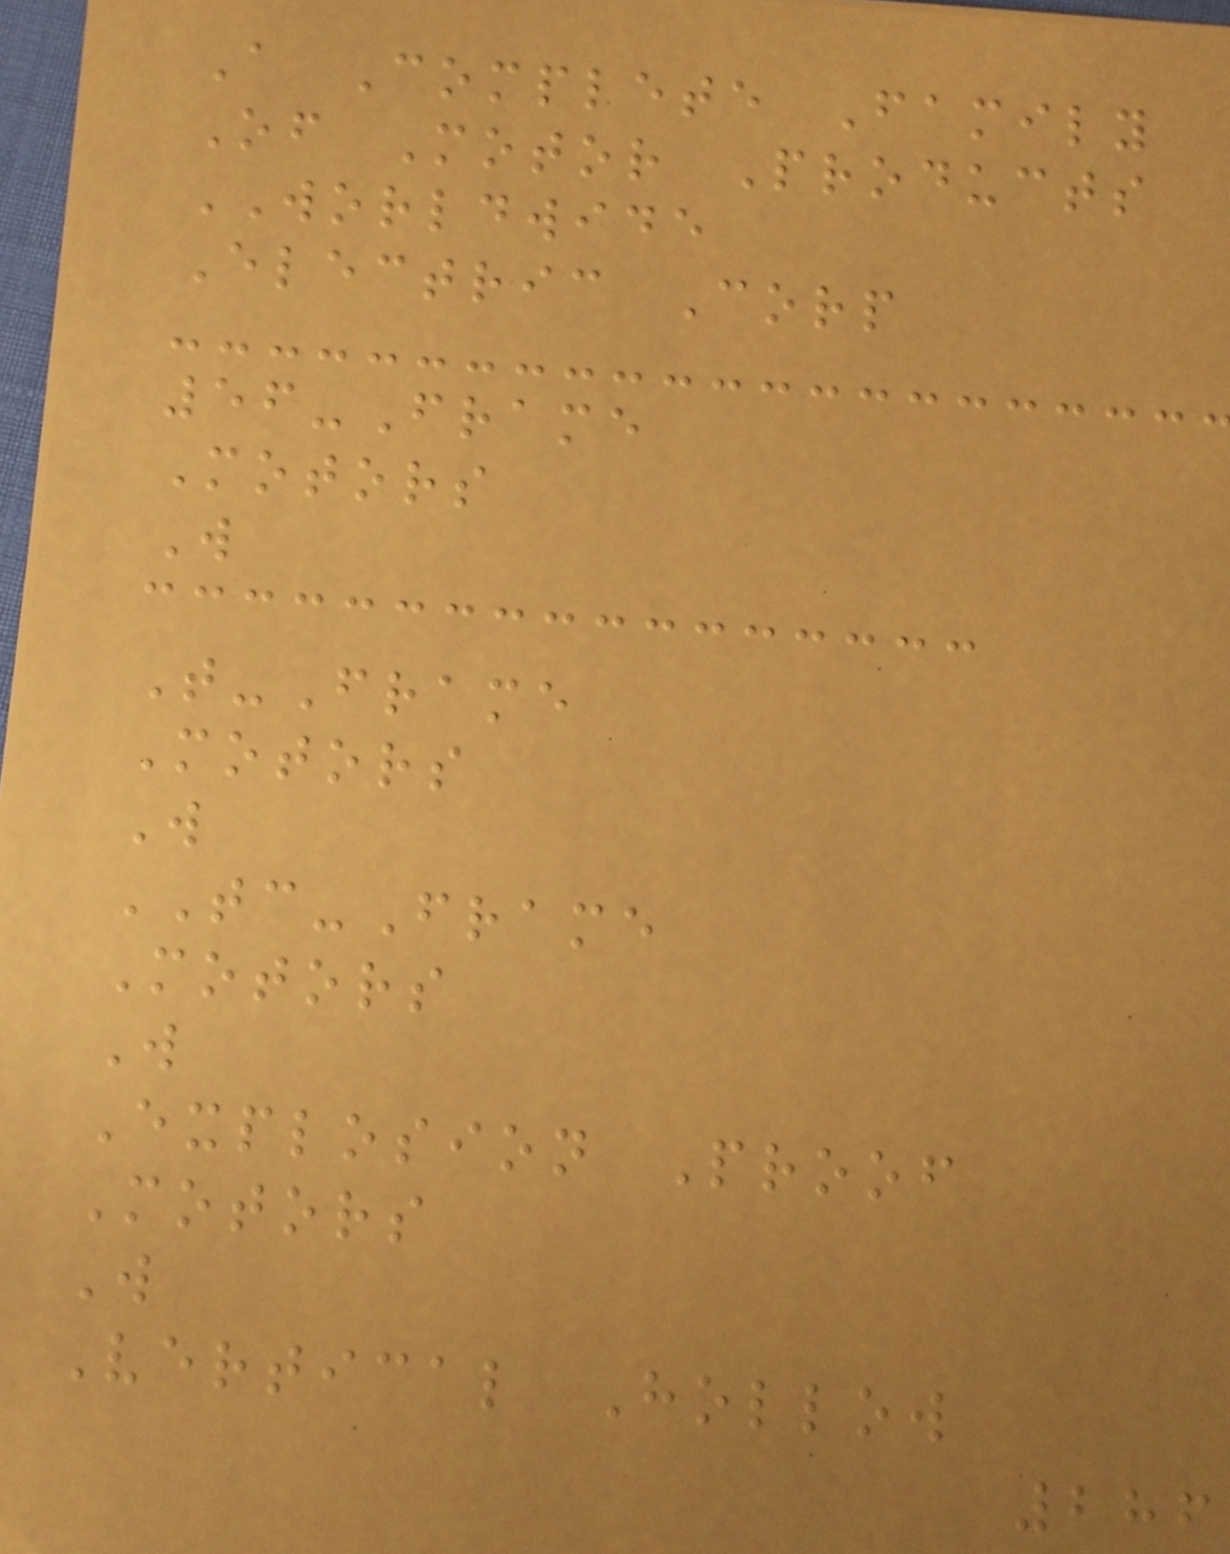A Complete Family
Of Motor Products
WORLDWIDE
Electric Corp
56-Frame
Motors
W
T-Frame
Motors
W
TC-Frame
Motors
W
Explosion Proof
Motors
W
Vertical Hollow
286
